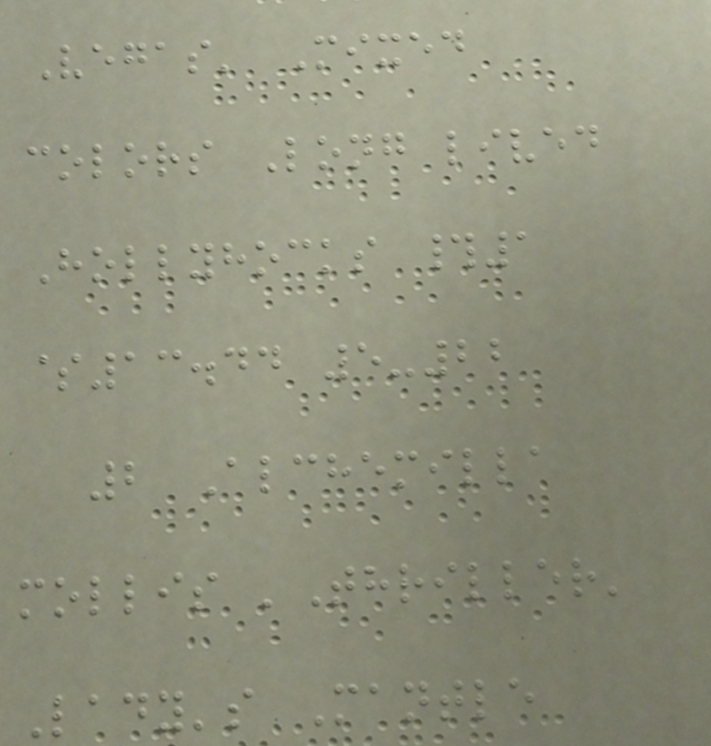Vegas' Mixed
colors Long lived
Hollyhocks #1
$13.44 5-22
2 Alchemilla
mollis 'Thriller'
Lady's Mantle
